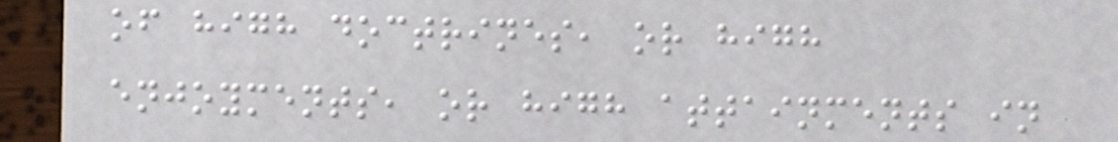of high doctrines, or high
enjoyments, or high attainments in
